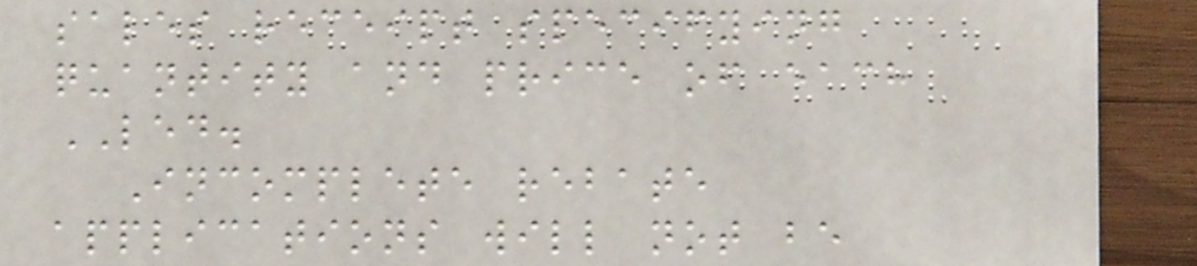sales receipt specifying
quantity and price of each
LED.
Incomplete rebate
applications will not be
